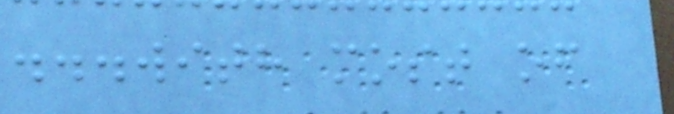...with most of
